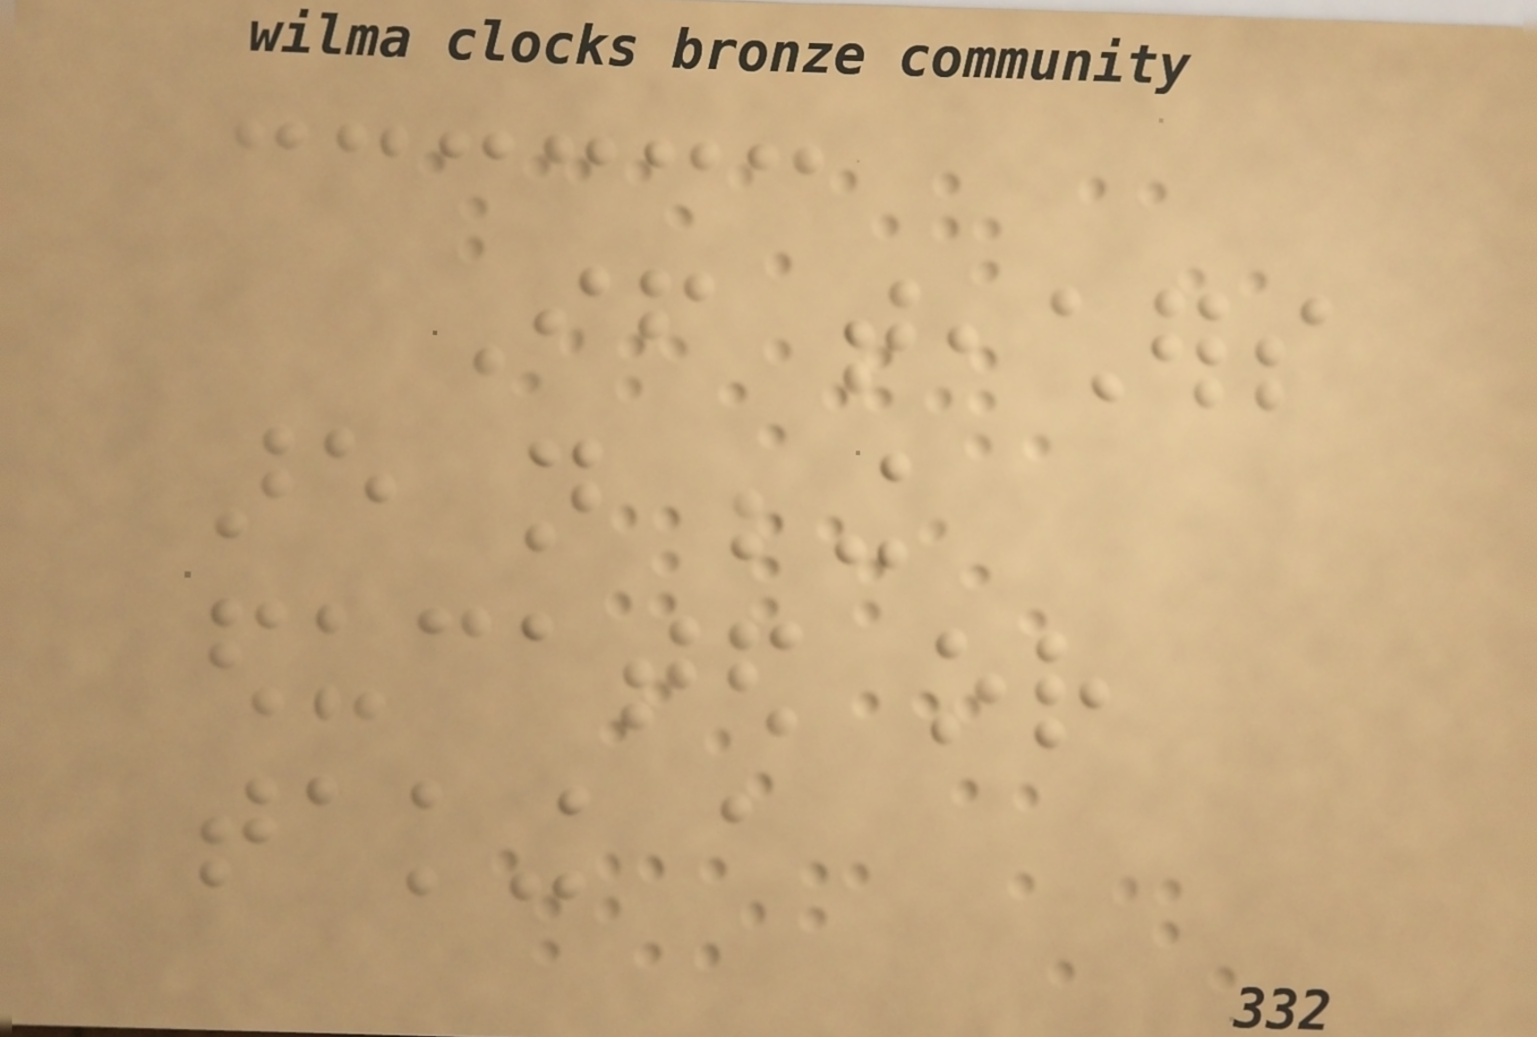If teachers
are not being
educated or
taking a
